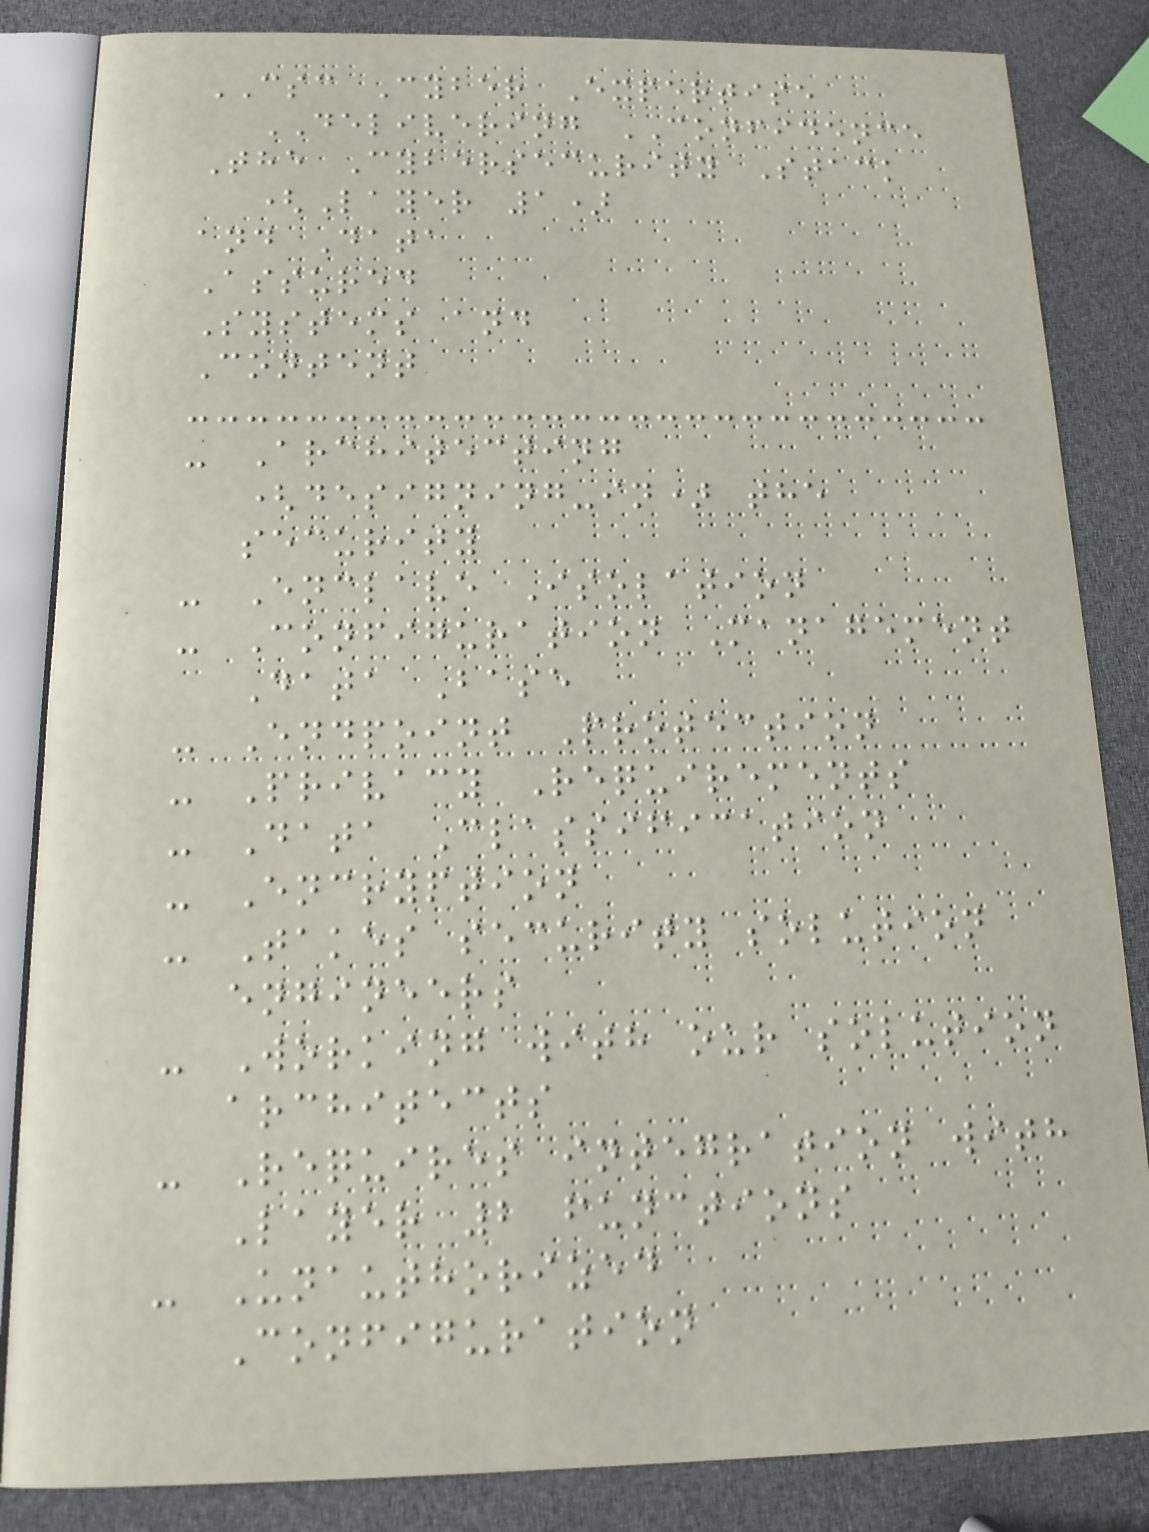CSC Cyber Expertise
DELIVERING CONFIDENCE
The Cybersecurity Stack
(Layer 1)
and Data
Assured
Systems and
Content
- Architecting
(designing-in) the
security
- Enclave Isolation
- Configuration Management
Data Base
- Endpoint Protection
- Privacy Requirements
- Data Classification
- Encryption
- Takes security solution
engineers
- Working with our solution
architects
- Requires integration with
Layer 2 functions
- Unauthorized
Configuration
